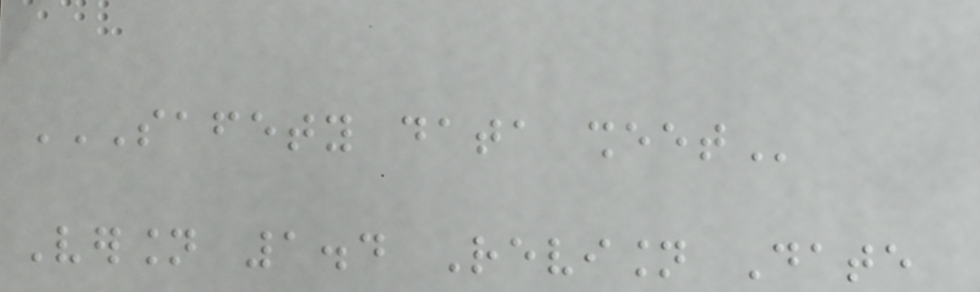SAFETY DATA SHEET
Version 1.4 Revision Date
